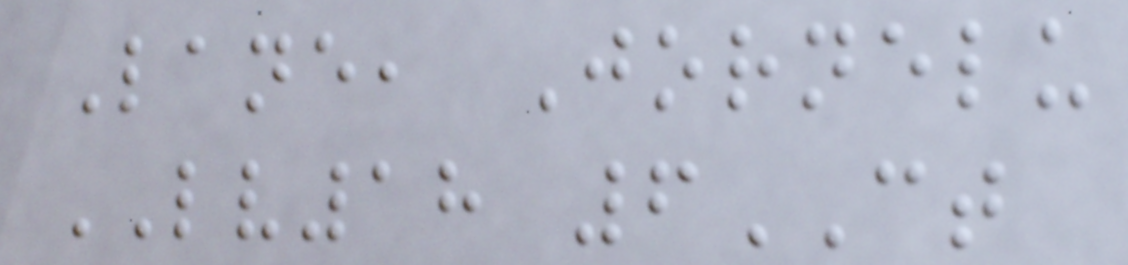Lane, Jornelu
LV18 6CT
